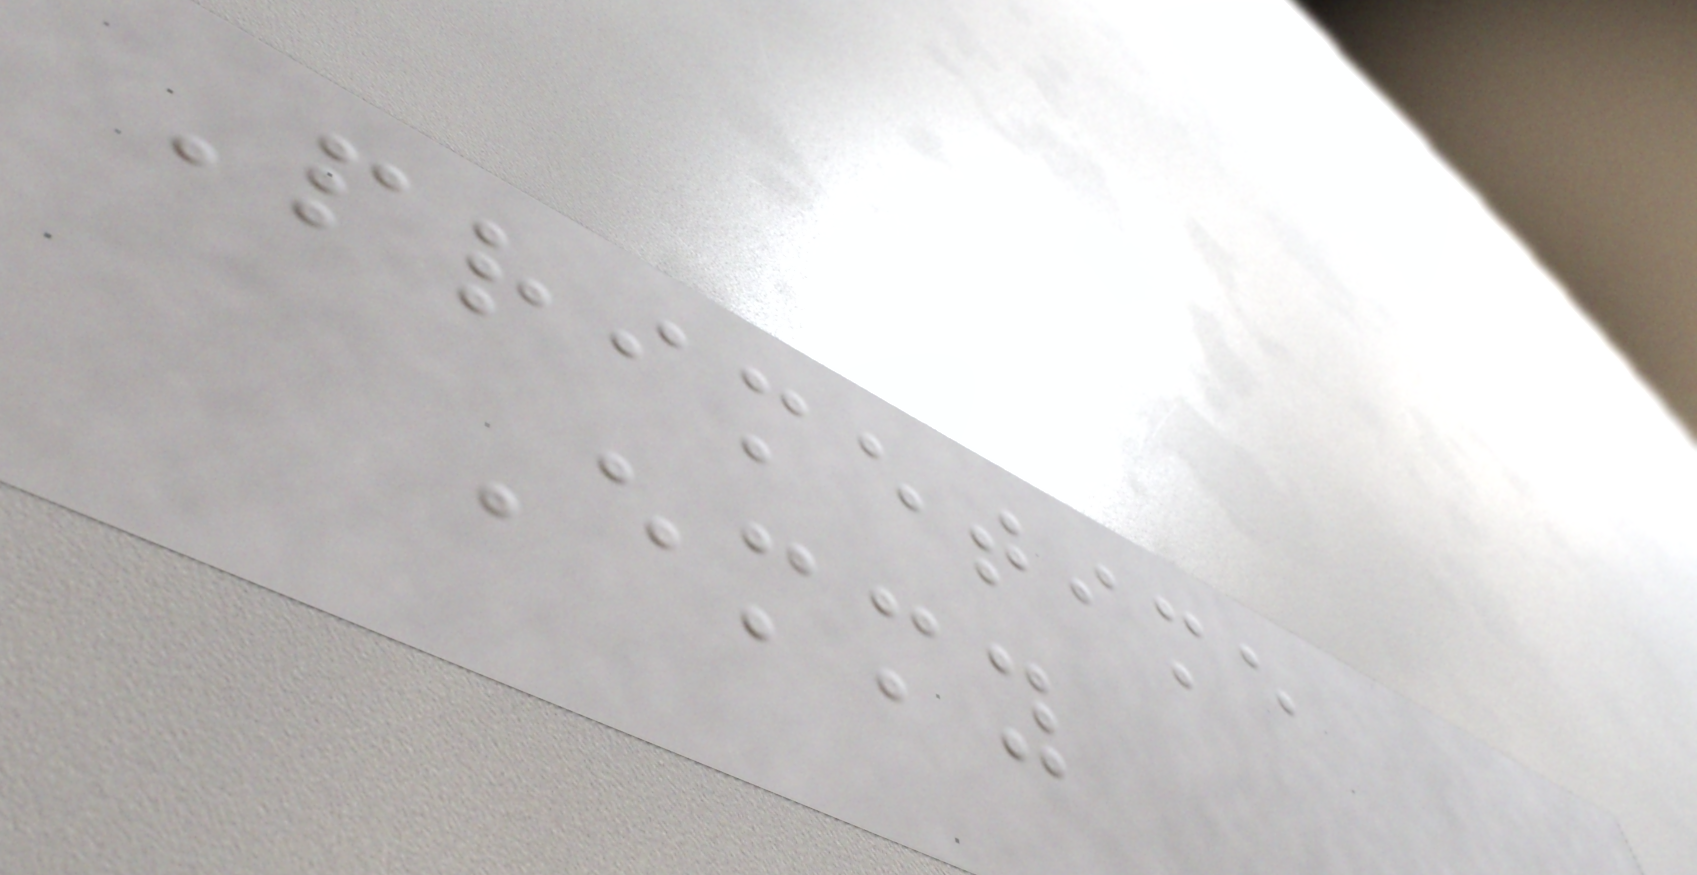Primetime
Emmy
